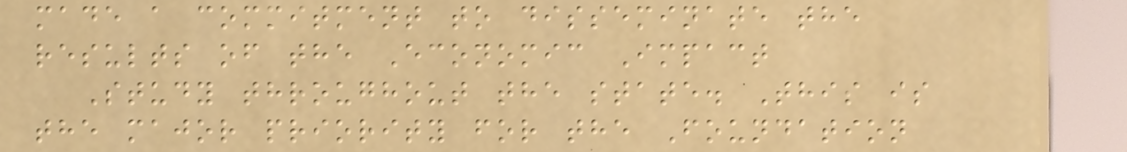made a commitment to disseminate the
results of the Economic Impact
Study throughout the state. This is
the major priority for the Foundation
